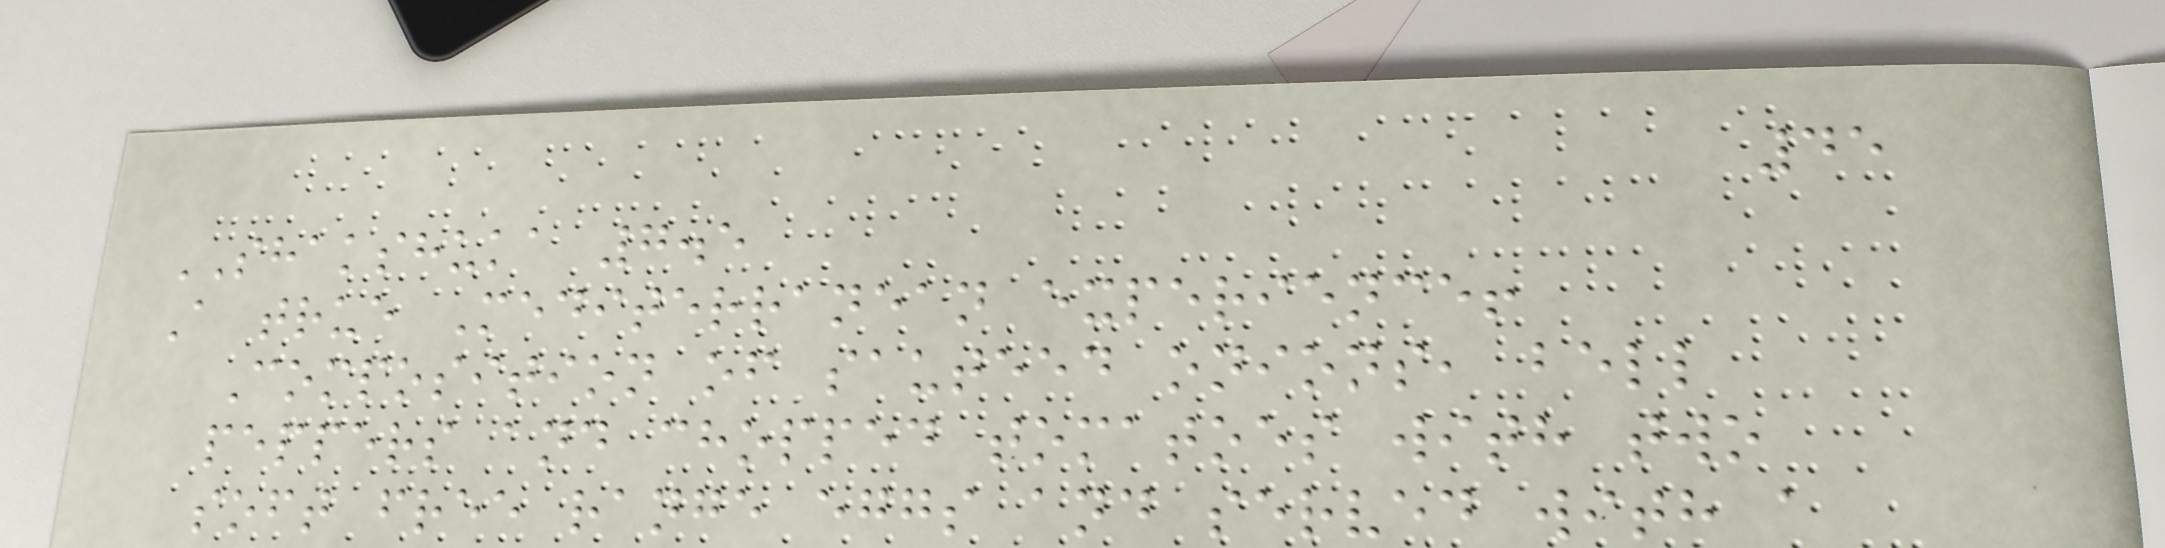45
SHAKSHUKA 7.5
A true Mediterranean experience!
Composition of sauteed onions, bell
peppers and chopped tomatoes with two
soft free range eggs and served with a
